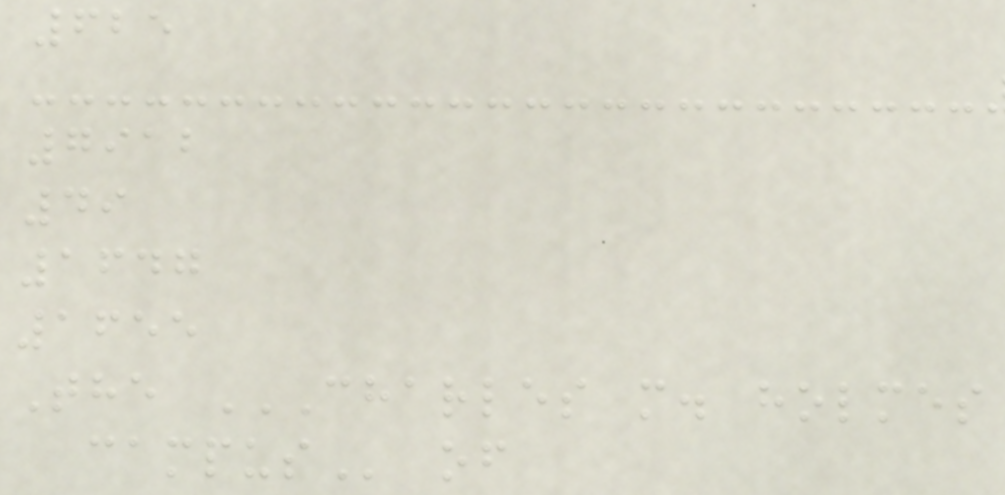625
7912
49
1647
1655
The CHARLES M. HOLMES
CAMPUS of
